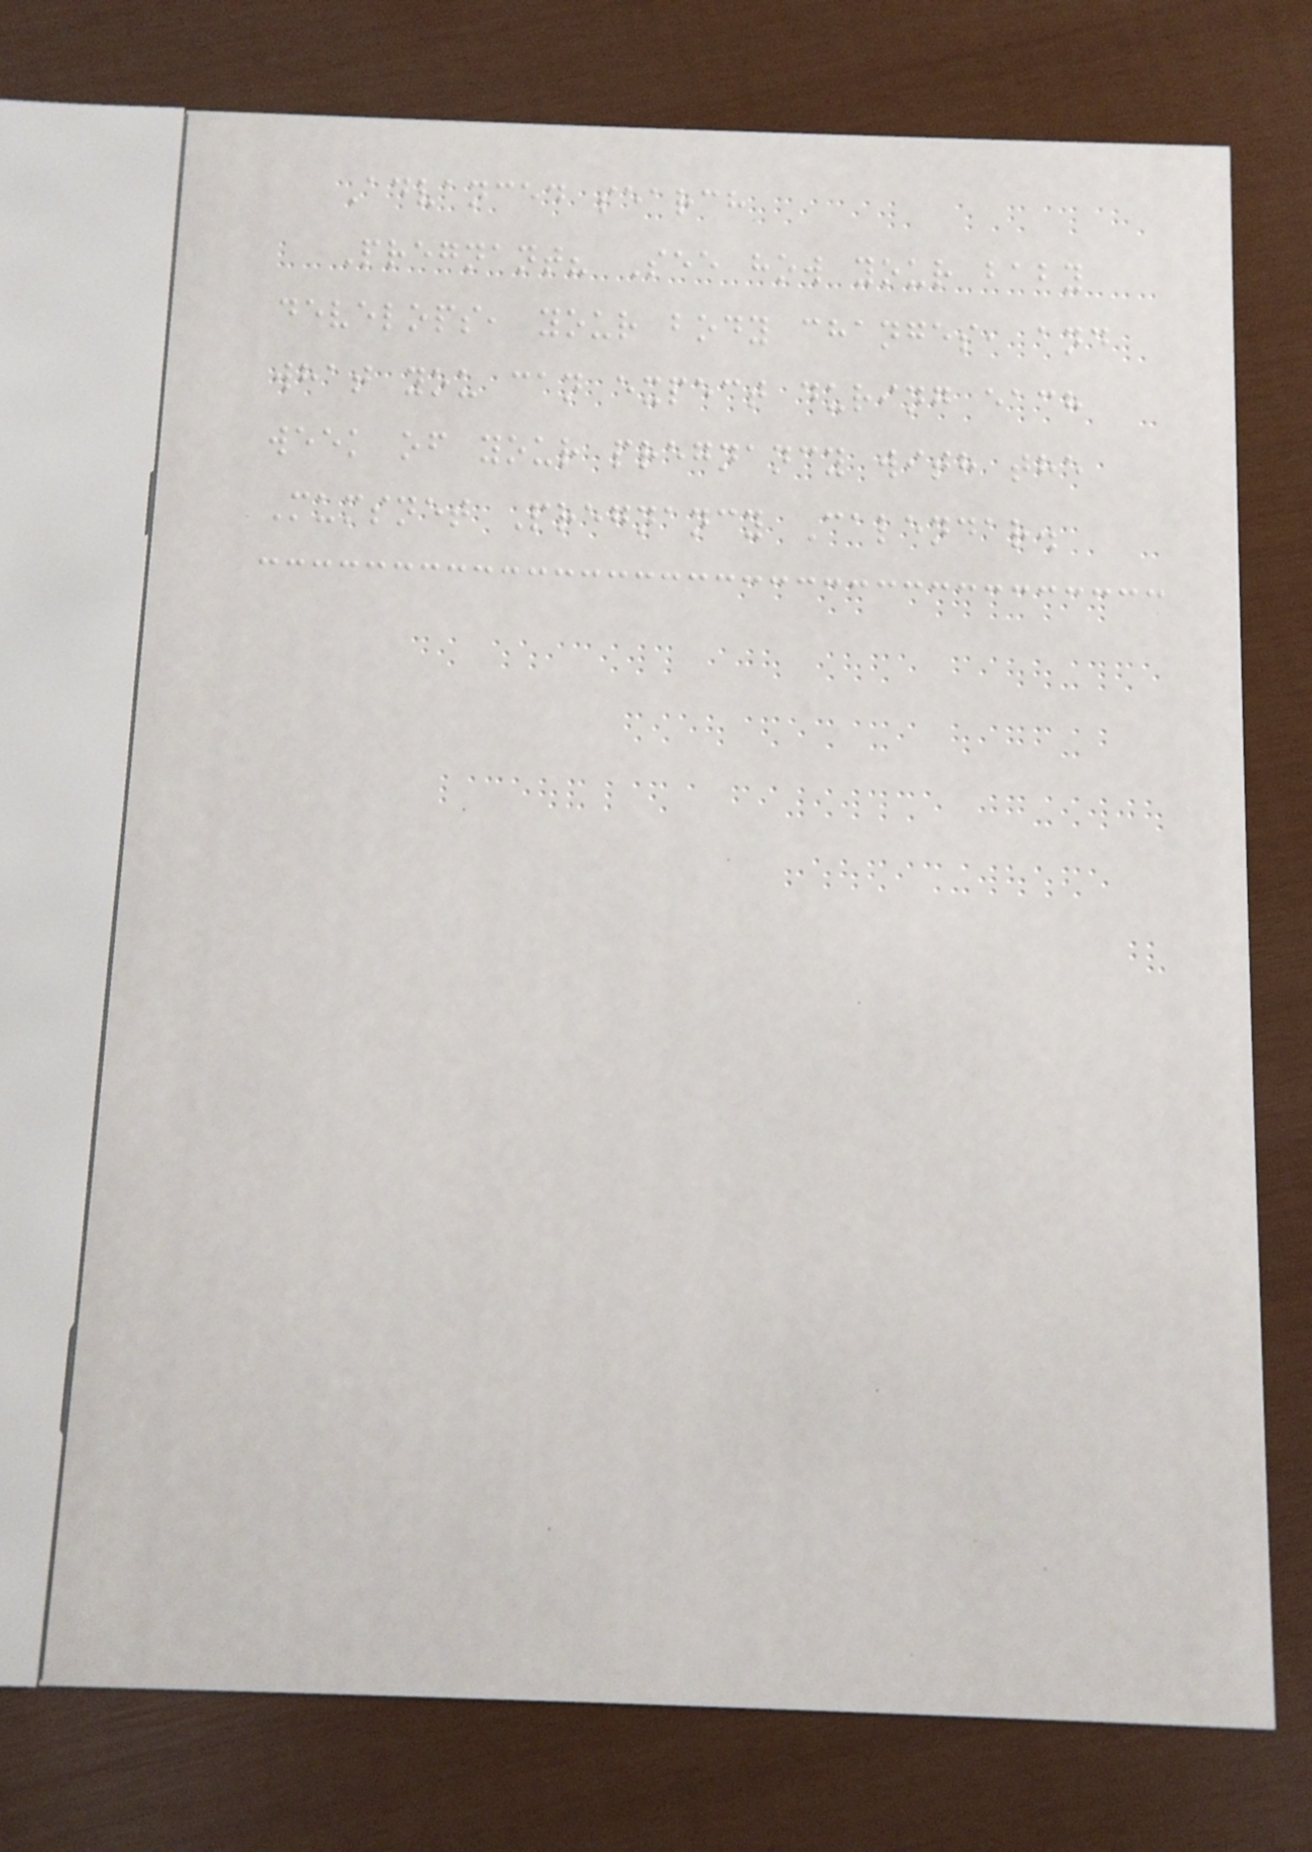Advanced search
Pregnant? See how your baby
develops, your body changes, and
what you can expect during each
week of your pregnancy with the
Mumsnet Pregnancy Calendar.
